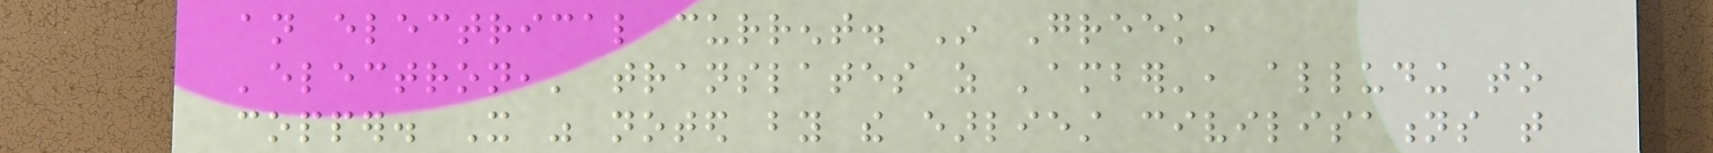an electrical current. In Greek,
'electron,' translates as 'amber', alluding to
copper. It was noted by the earliest civilisations that
